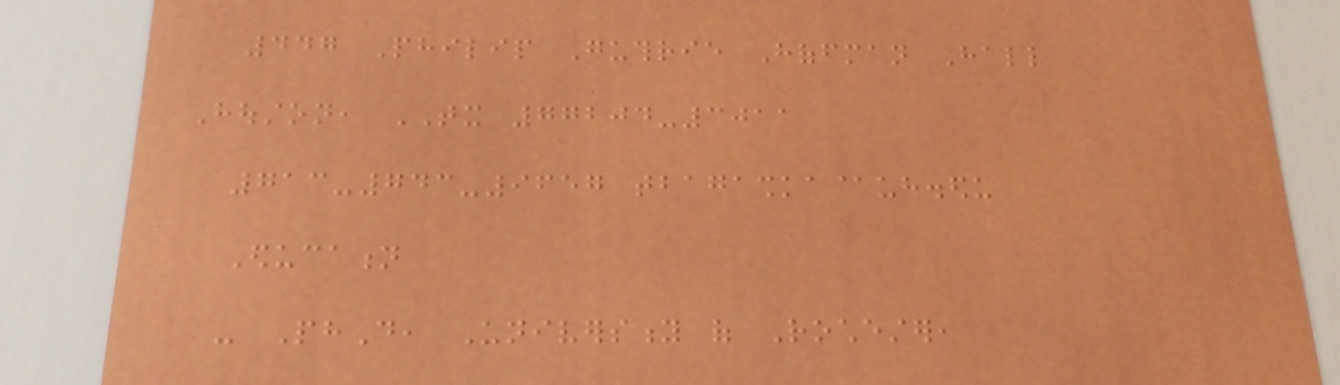447 Philip Guthrie Hoffman Hall
Houston, TX 77204-3011
713-743-9657 tbagashka@uh.edu
Education
- PhD, University of Rochester,
